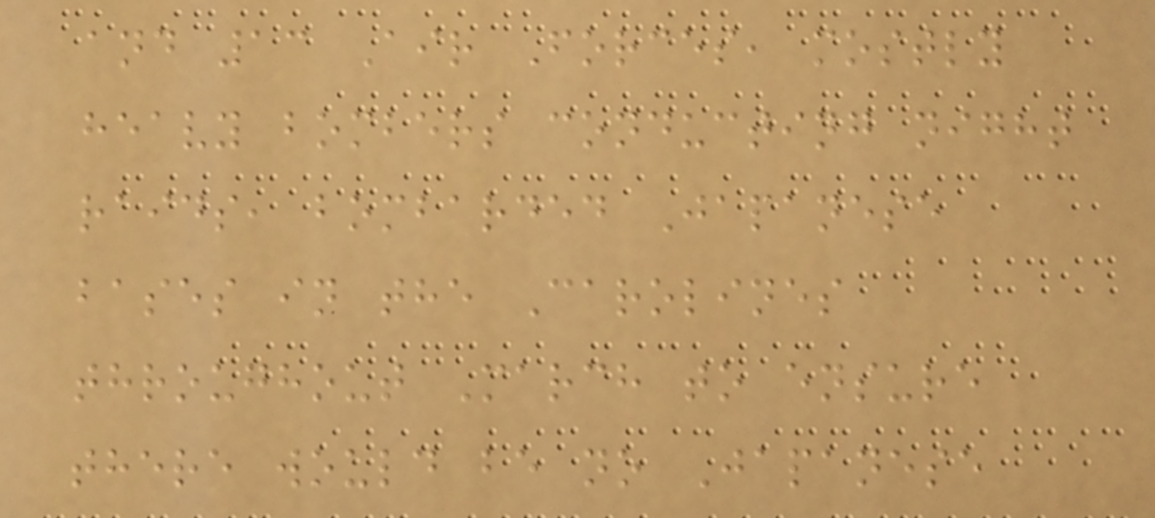and 13 Air Forces, mostly
heavy bombers conducting night
raids, bombarded Japanese
bases in the Carolines
throughout March to ensure
there would be no Japanese
